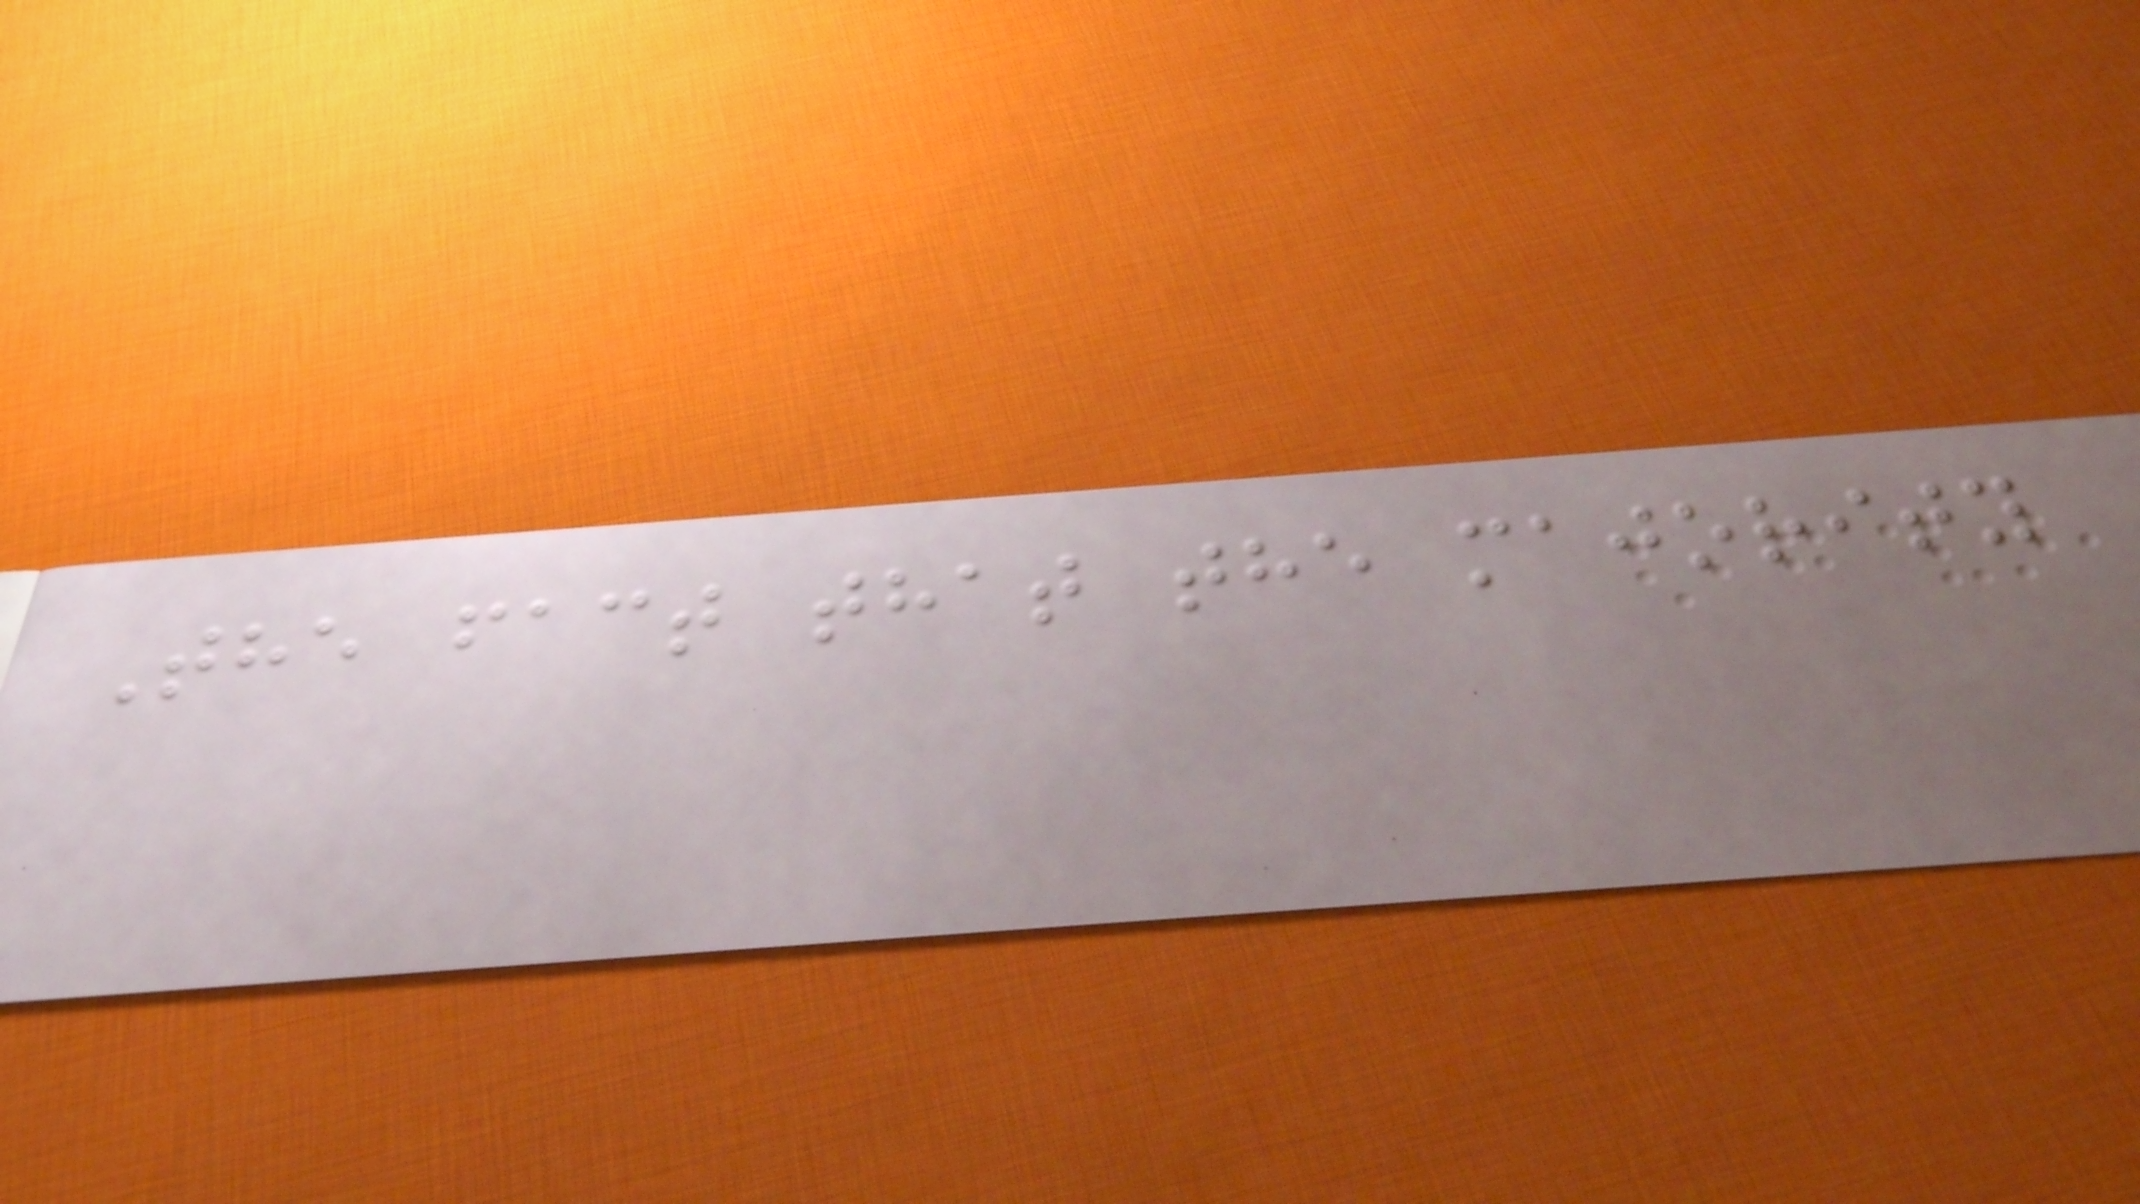The fact that the majority
